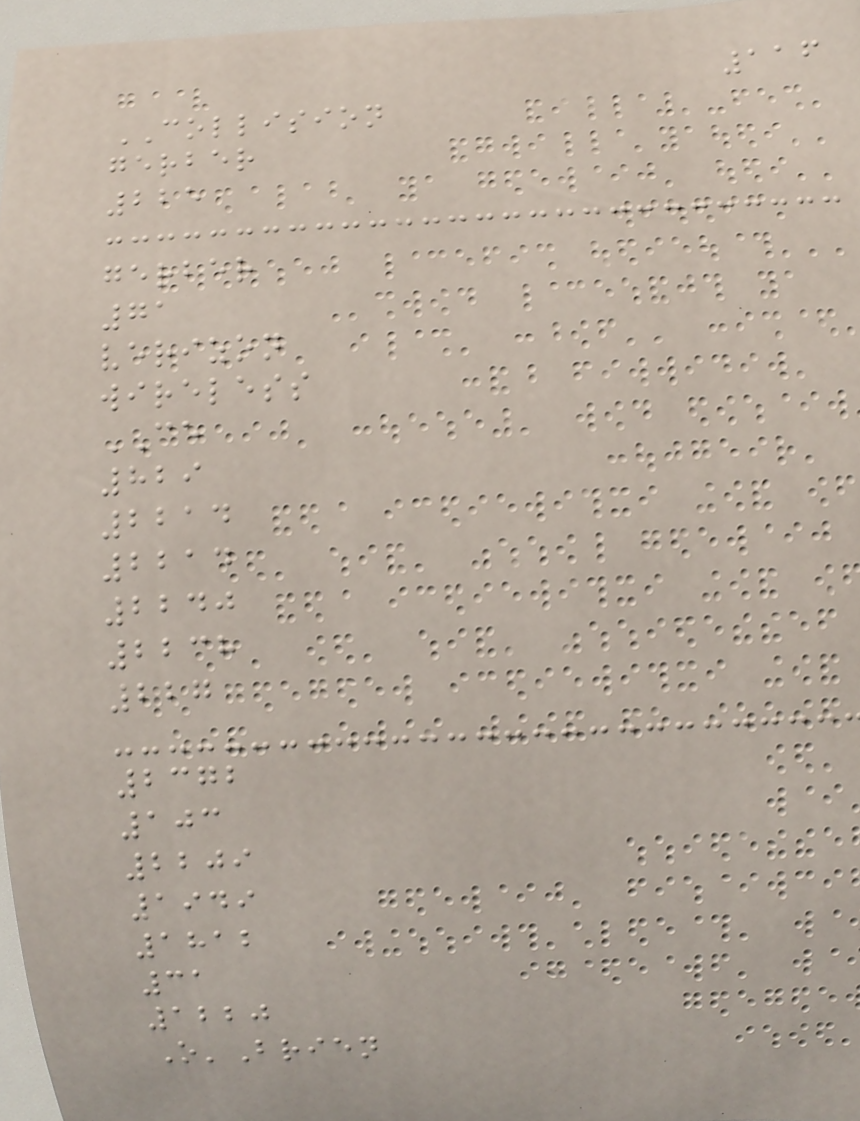116
COLLISION
gerber
225
gerber
71
verizon
wireless
CE
829
2214
2214
2240
2238
227
2372
103
2209
1949
1812
31
1220
O'Brien
